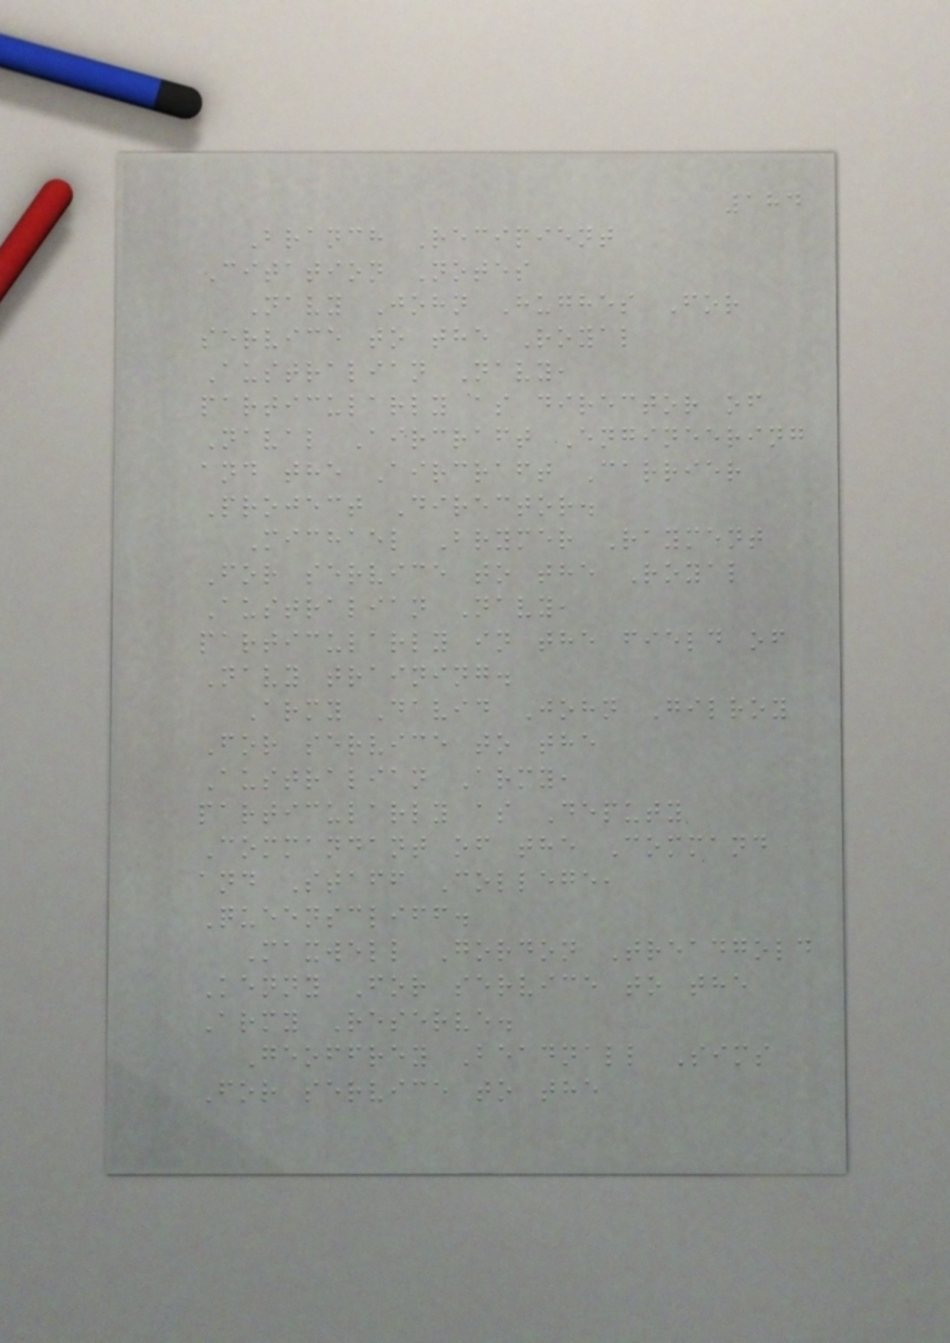184
Branch Recipient
Citation Notes
Navy John Hughes For
service to the Royal
Australian Navy,
particularly as director of
Naval Aircraft Engineering
and the Aircraft Carrier
Project Director.
Michael Brymer Rayment
For service to the Royal
Australian Navy,
particularly in the field of
Navy training.
Army David John Gilroy
For service to the
Australian Army,
particularly as Deputy
Commandant of the Command
and Staff College,
Queenscliff.
Maxwell Gordon Treadgold
Kenny For service to the
Army Reserve.
Geoffrey Beadnall Sims
For service to the
